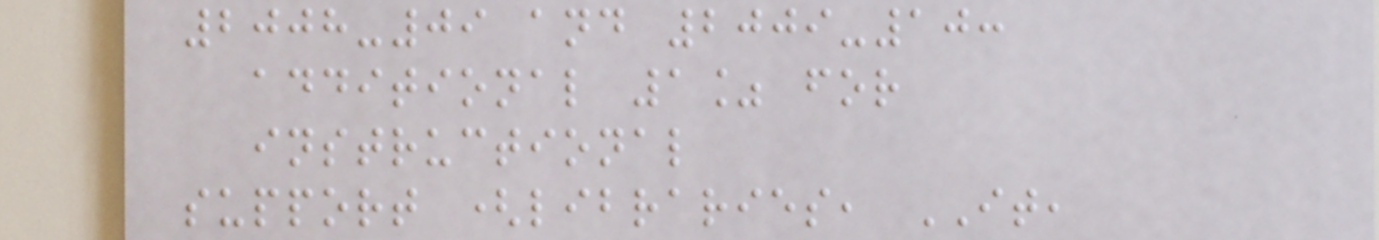2008-09 and 2009-10:
additional 1% for
instructional
support (libraries, IT,
